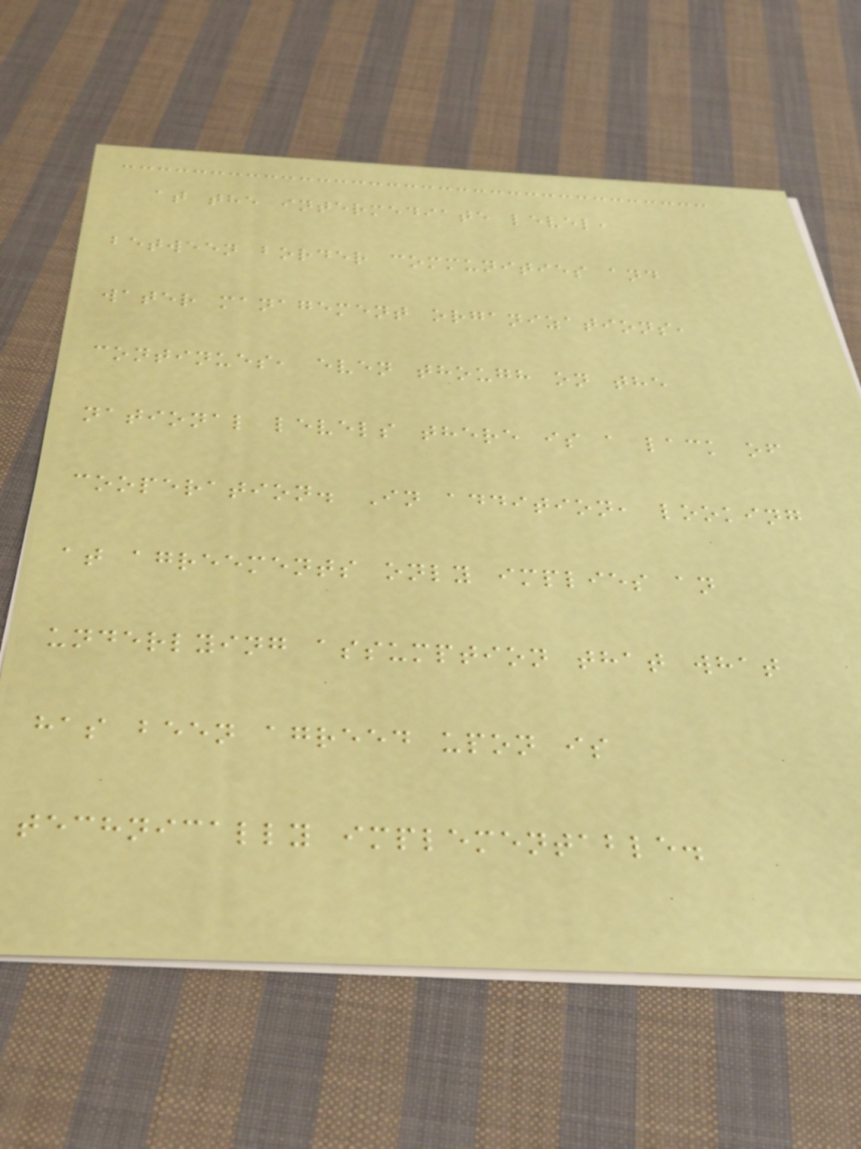at the intermediate level,
between border communities and
water management organizations,
continues, even though on the
national levels there is a lack of
cooperation. In addition, looking
at agreements only implies an
underlying assumption that what
has been agreed upon is
technically implementable.
